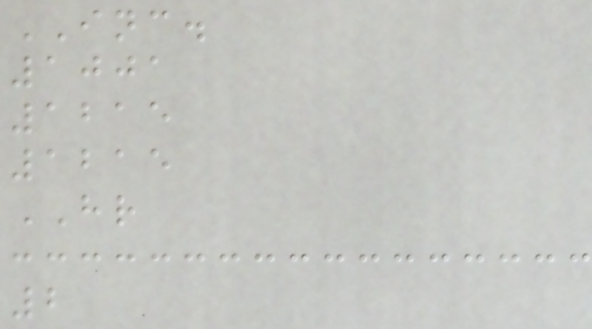INC.
1001
1215
1215
HR
2
